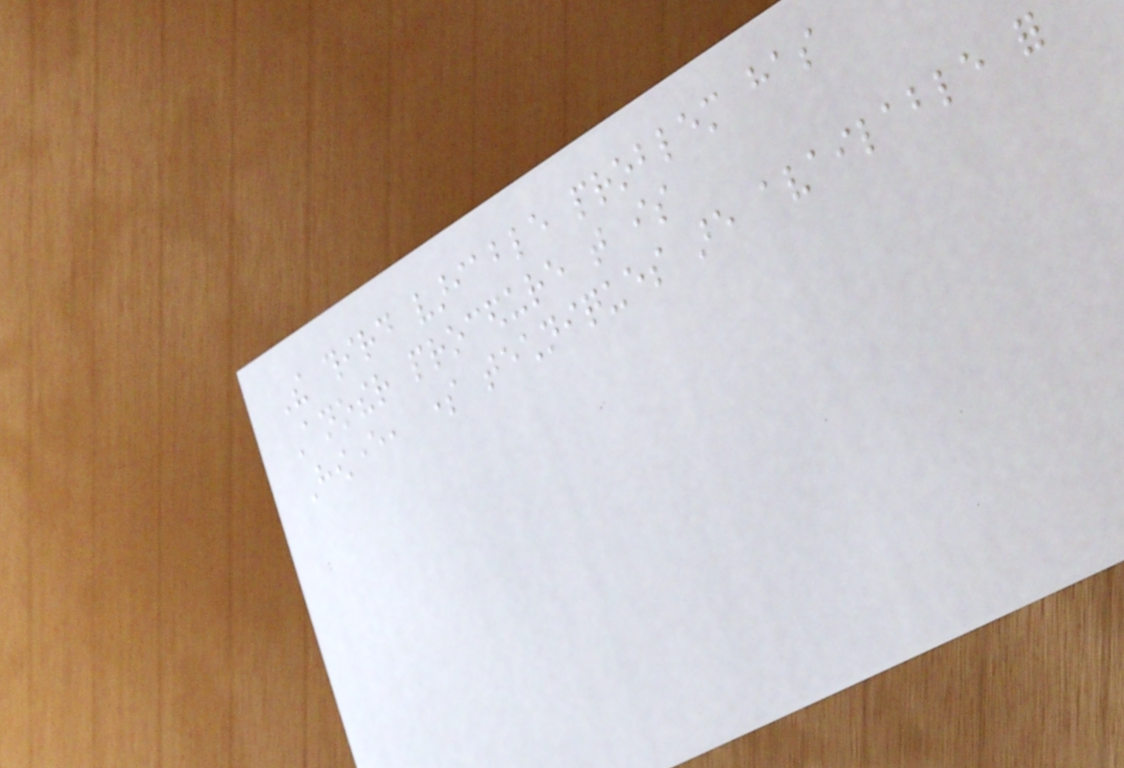The third variable problem has
Another procedure that is
However, some techniques are available for
